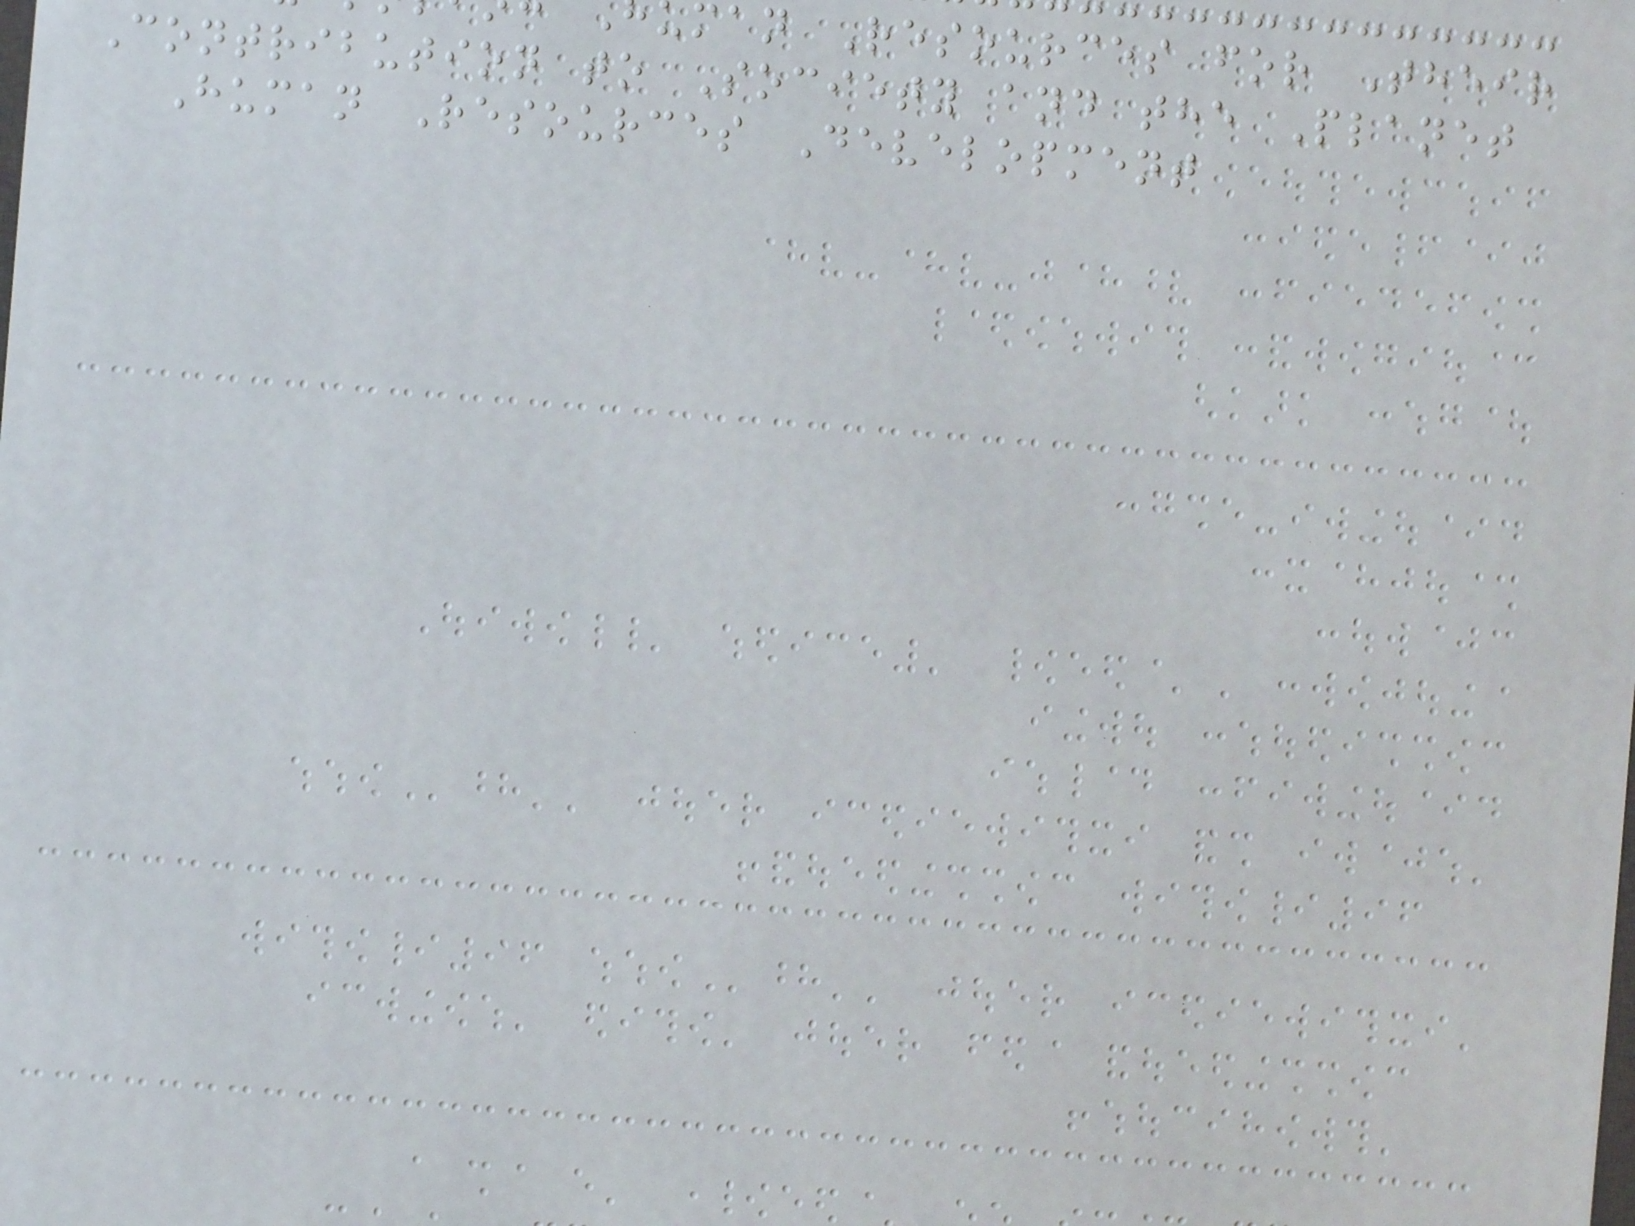man Resources for Their
Contribution to Society and the Planet
Human Resources Development
